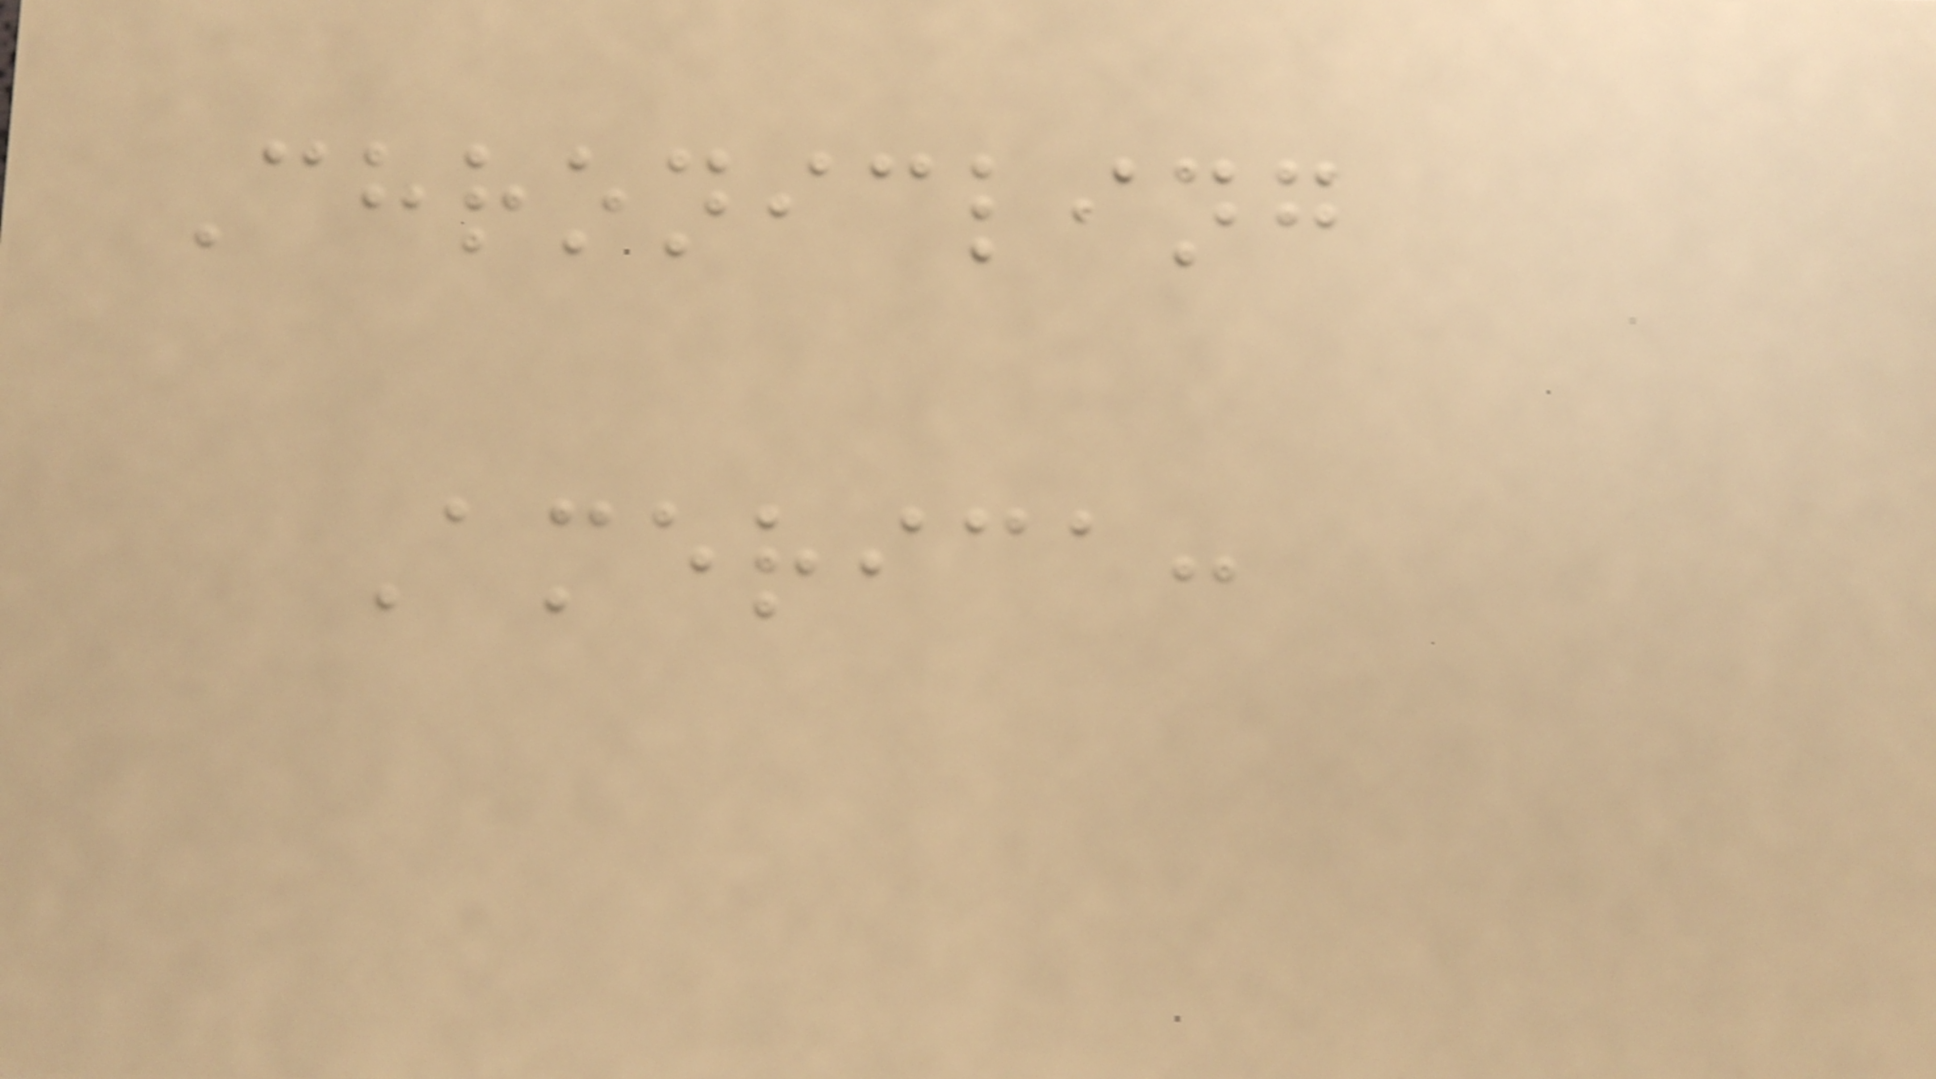Chronicling
America:
